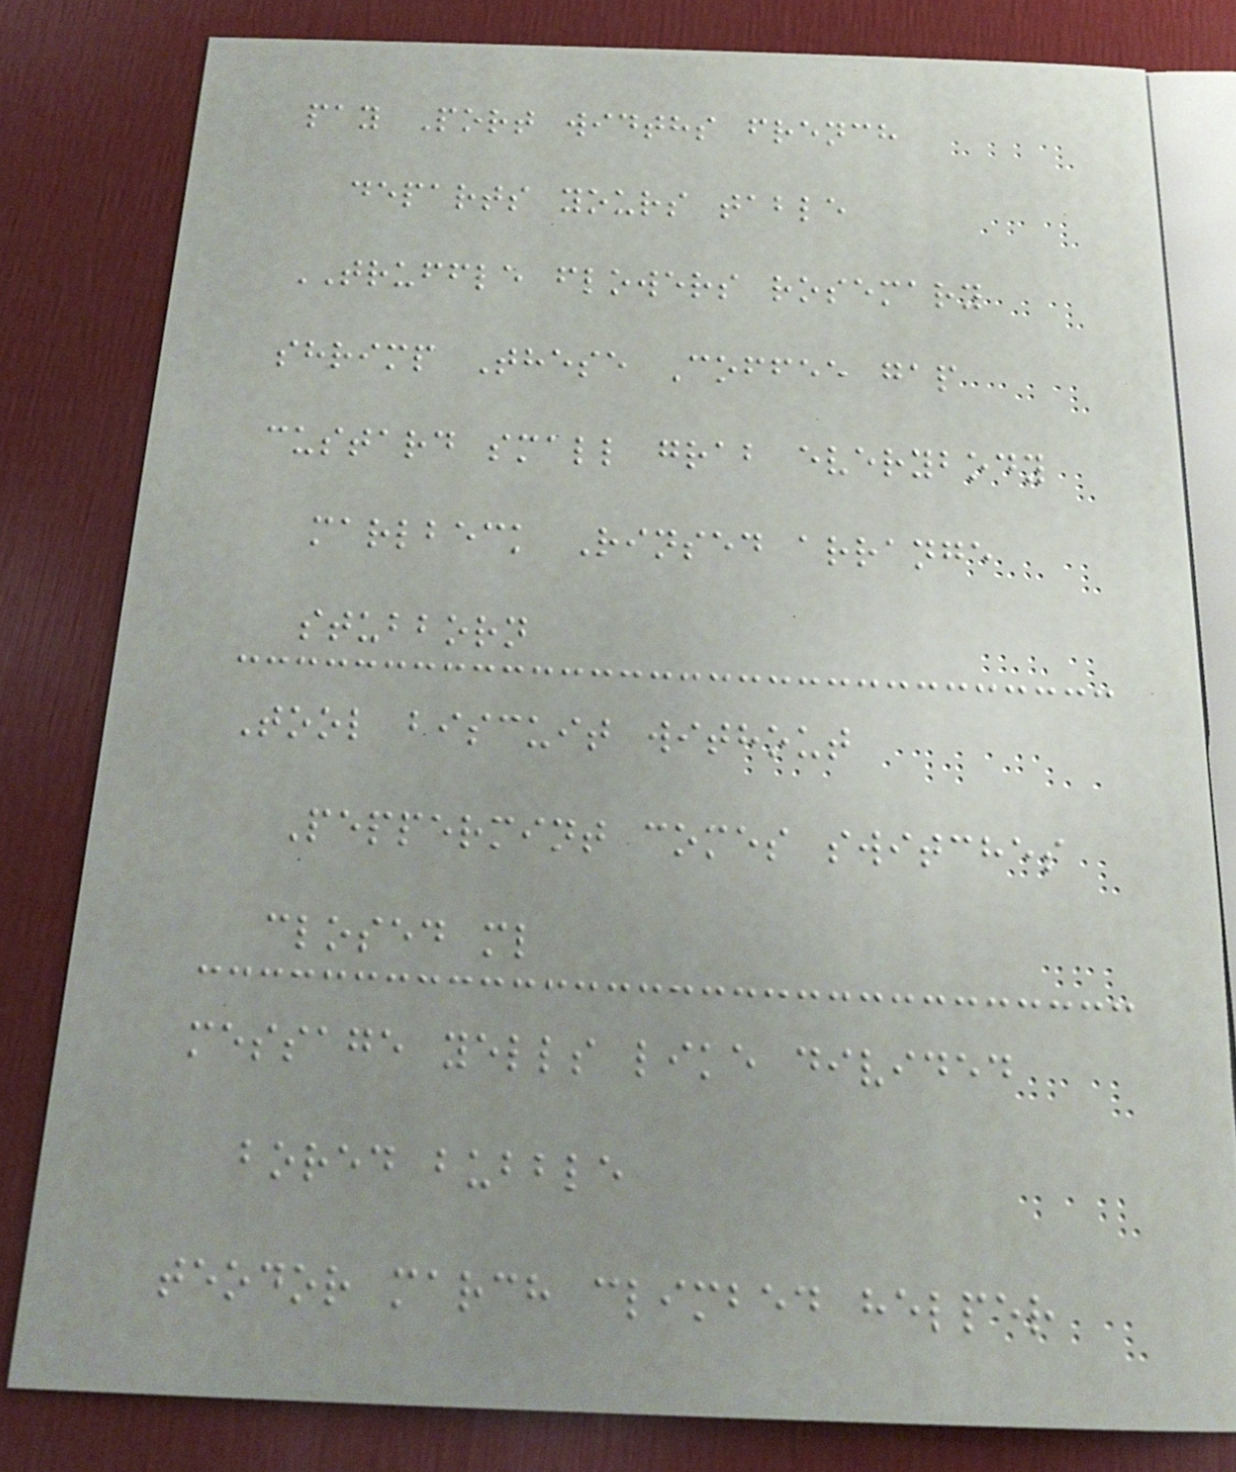pay Port widths french
departs yours table
TRUFFLE flowers rosemary
shrimp These Coffee gap
custard small grab everybody
marlbeck Rinsed arrange
stubborn
Tool biscuit without
Peppermint comes switches
closed ml
message yells like divided
bored bubble
teodor march climbed helper
